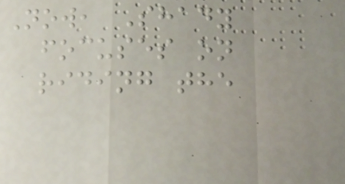Now, Shady
focuses on
riding the
